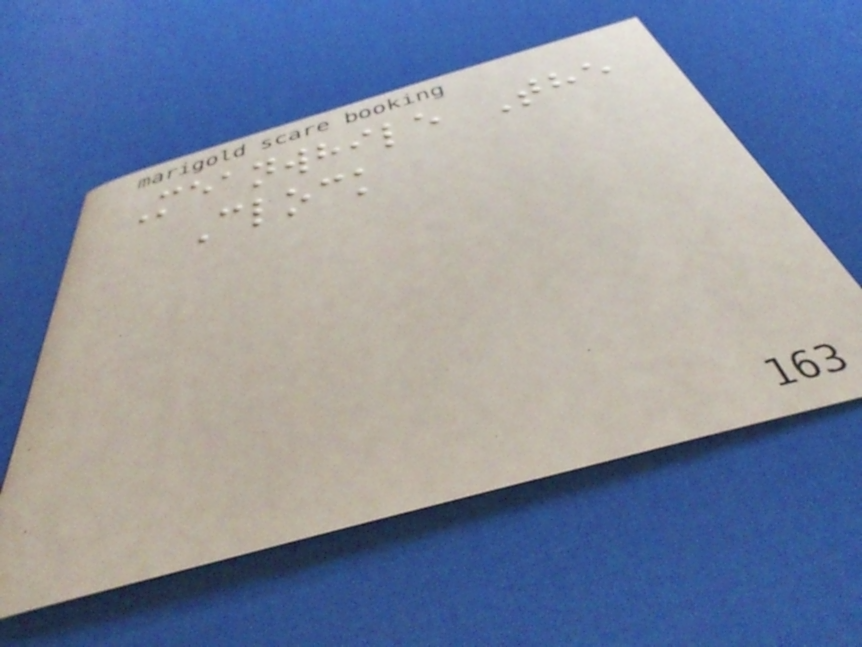Meanwhile The
Clock
